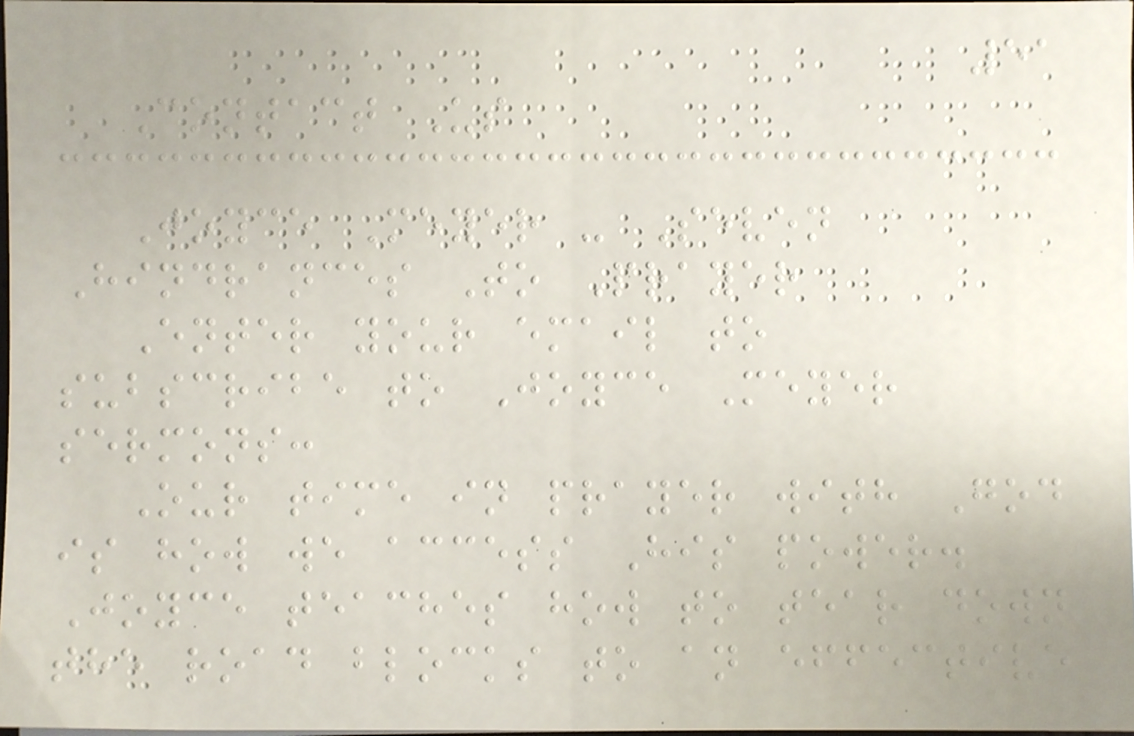51
Contact Us
Joyce Meyer - Seven
Hindrances To Prayer
Enter your email to
subscribe to Joyce Meyer
sermons:
Our time in prayer with God
is how we access His power.
Joyce teaches how to tear down
the road blocks to an effective
